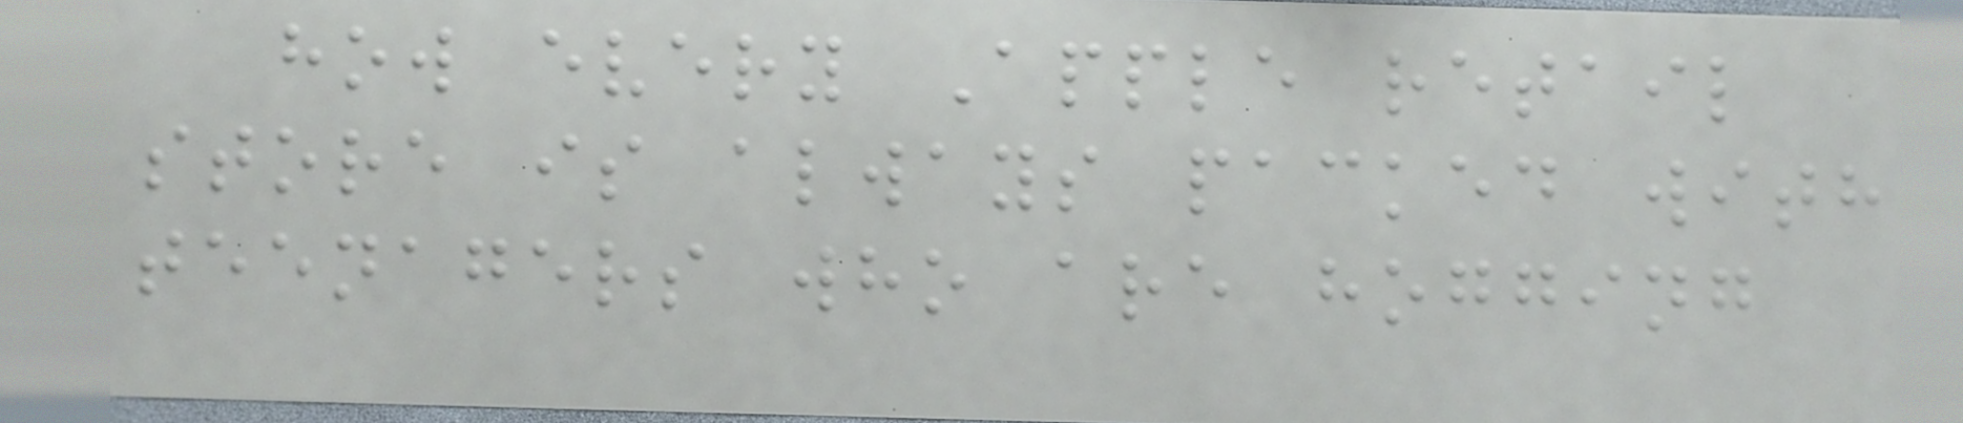how every Apple retail
store is always packed with
teenagers who are hogging
